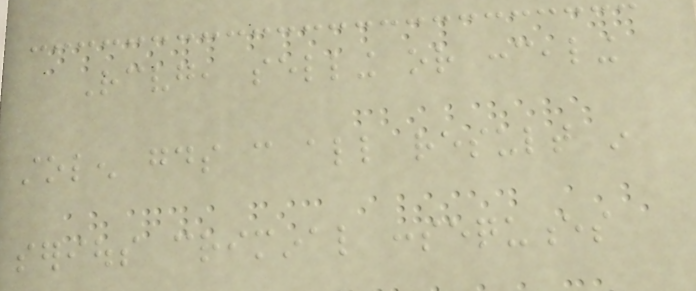Receiving, selling or concealing
stolen goods can all result in
serious criminal consequences
